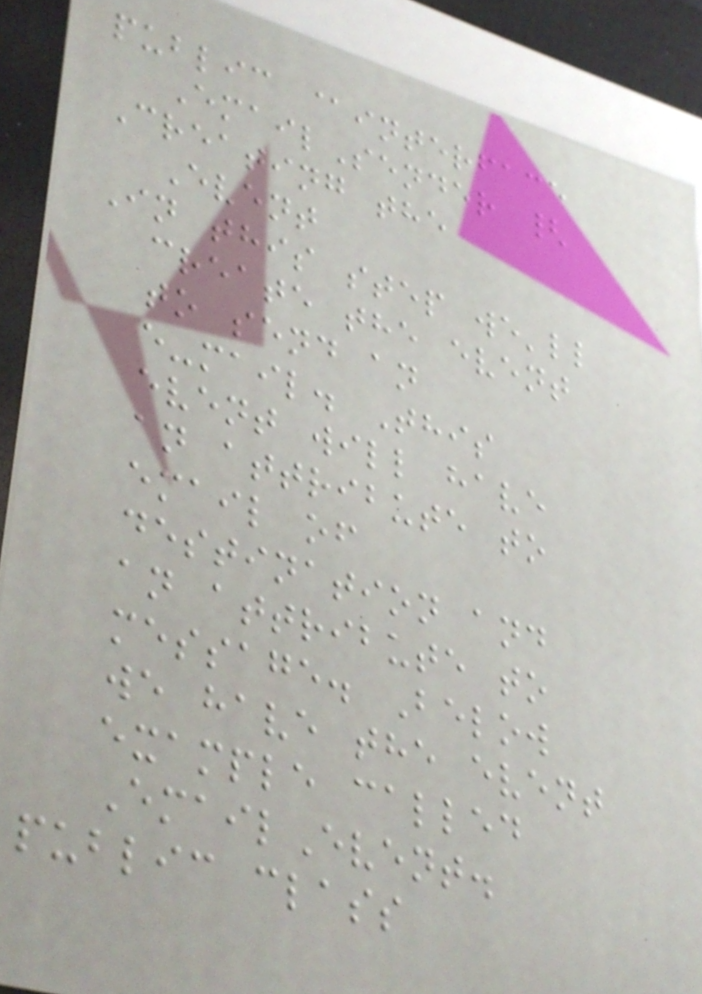public @interface
EmailSender {
Creating the
Event
In this step we'll
create the event
to send an
e-mail. This
event will have
an attribute to
email of
destination and
an attribute to
message. Below
we have the event
example called
EmailEvent.
public class
